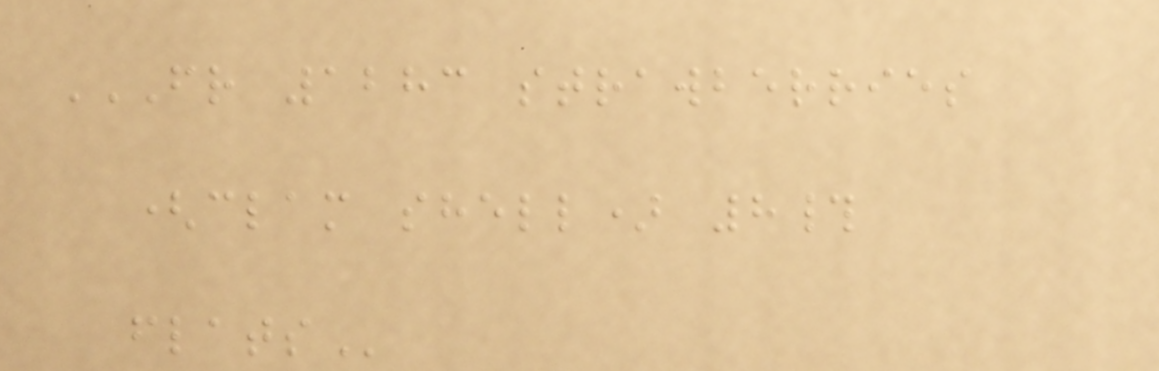FR 1283 STRAWBERRIES
(CLAM SHELL) 8#
FLATS
